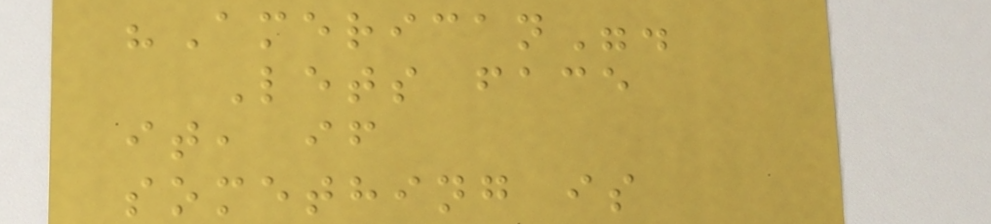"American".
Lets face
it, if
something is
